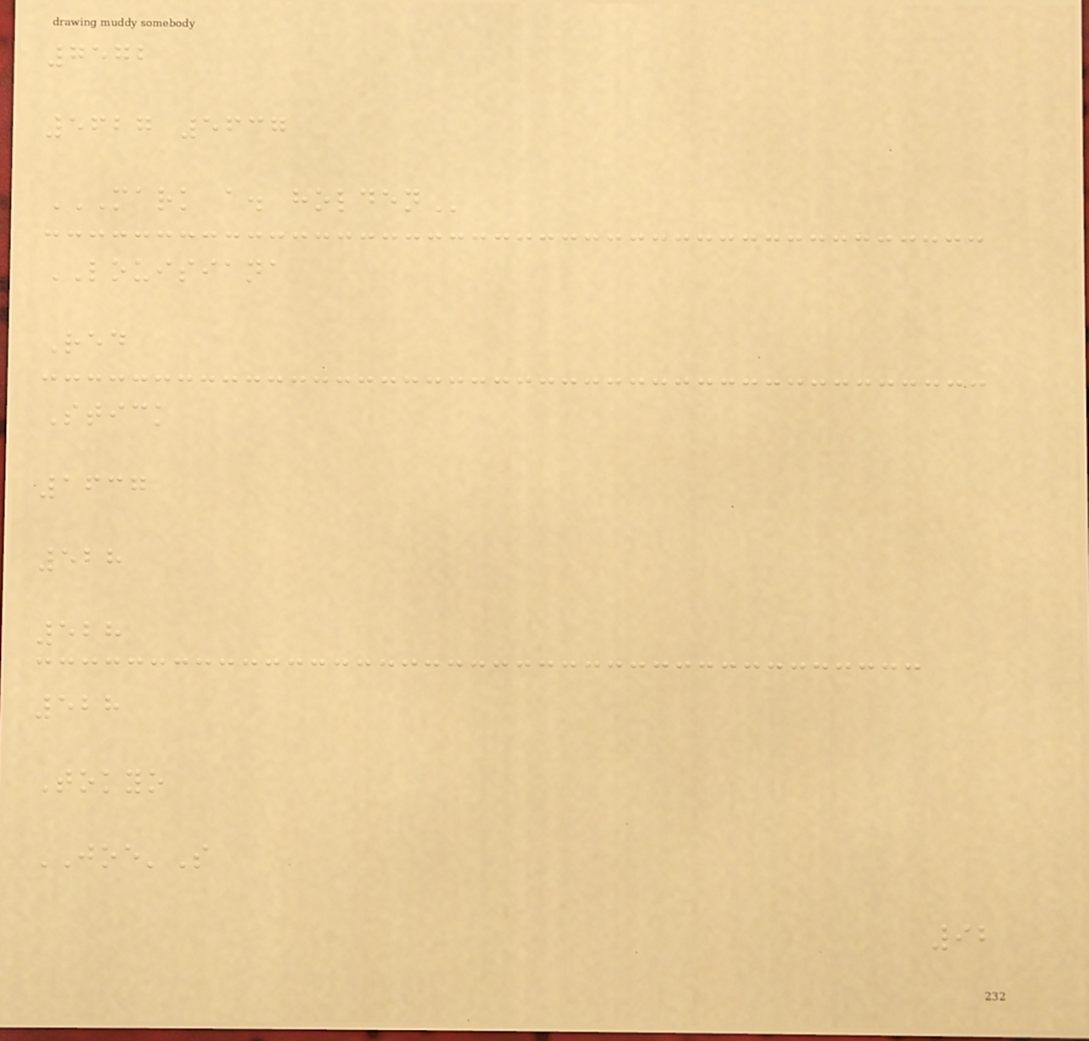7572
5627 5637
MARK A. HOLDEN
LOUISIANA
Red
Stick
1637
528
528
528
Tokyo
JOE'S
92
